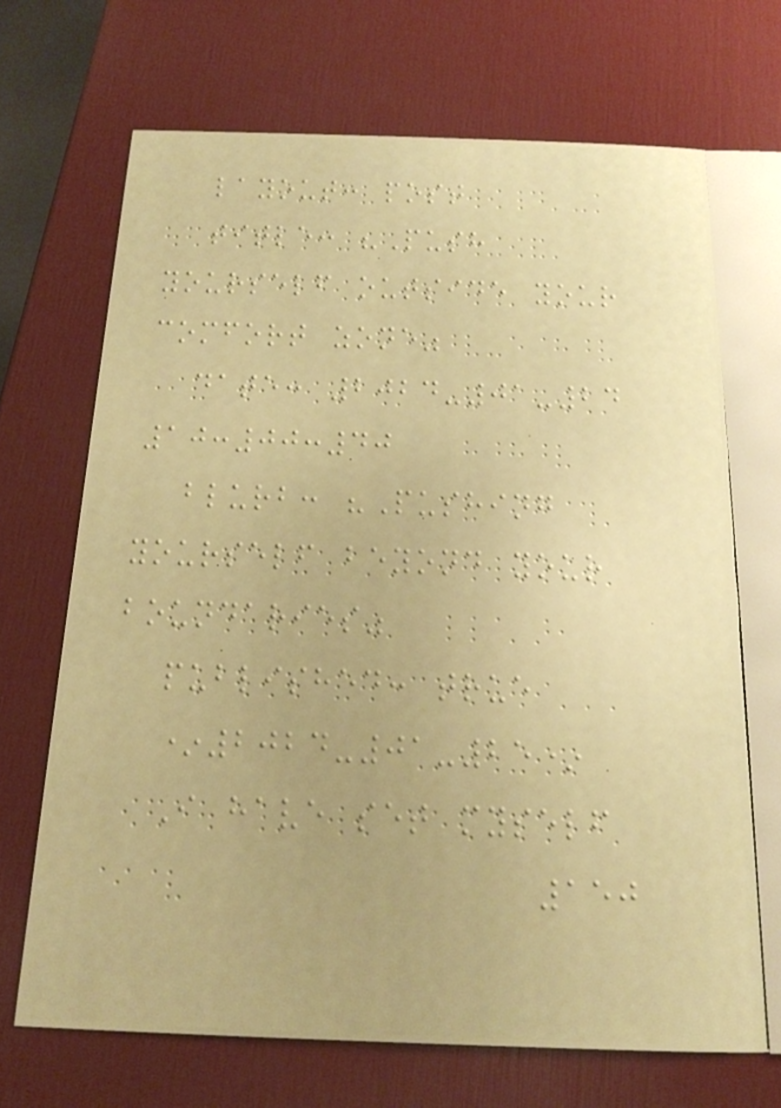layout: post
title: "Push
yourself outside your
comfort zone"
date: 2024-01-24
10:00:40
blurb: "Pushing
yourself beyond your
boundaries"
published: true
*2024-01-25*
I have set myself
150
